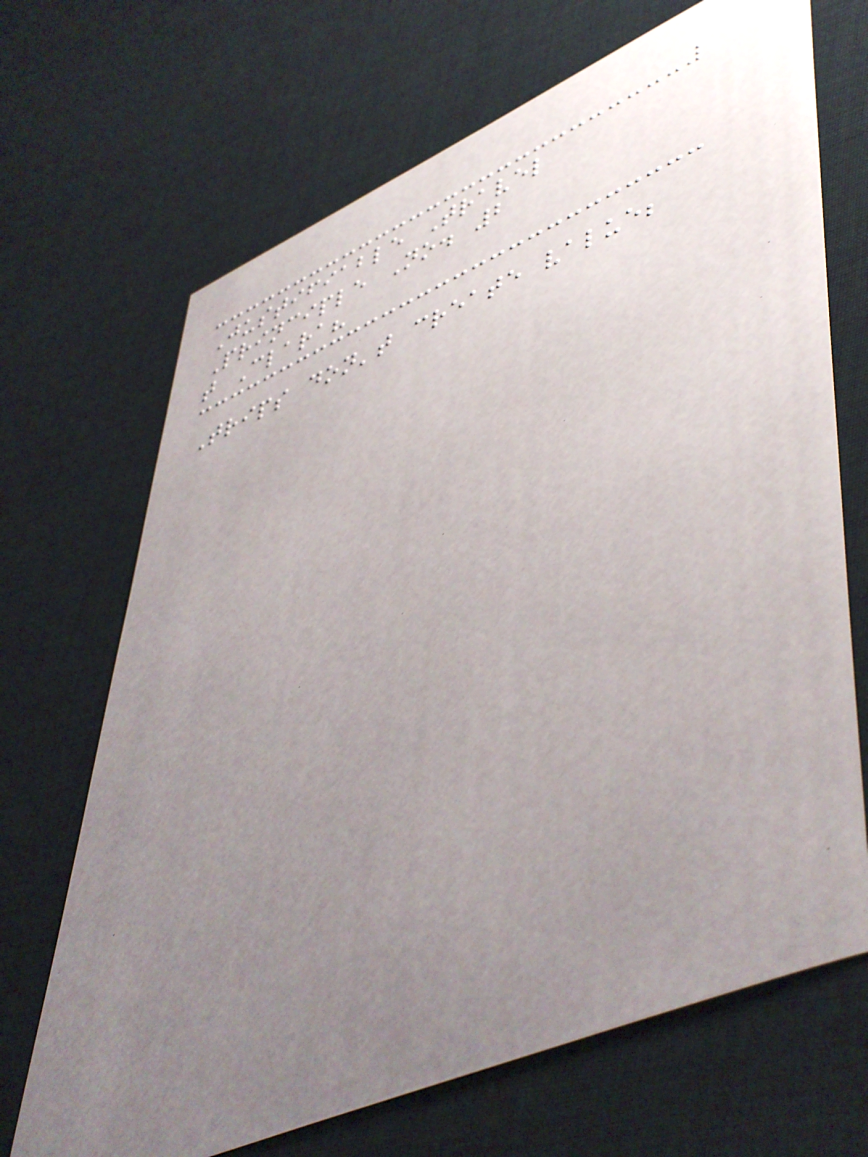Justifiable Travel
Principle No. 2
t Clara?
Trips don't create value;
